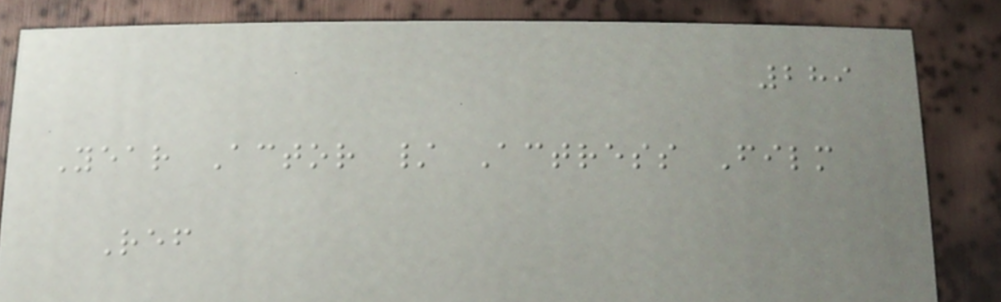289
Year Actor / Actress Film
Ref
